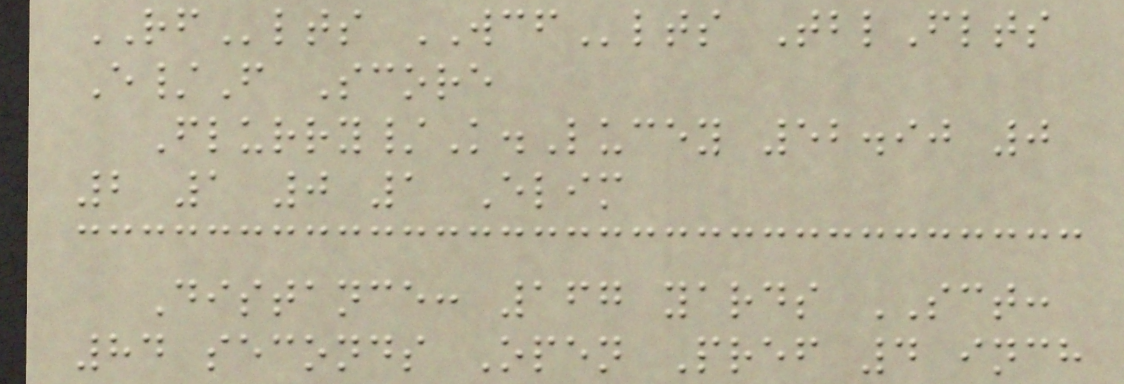RFlts WCFlts TblFlts
E/F Score
Flurry/K.Lucey 52.90 0
2 1 0 1 Elim
Distance: 167 yards SCT:
84 seconds Open Pref 4 inch
